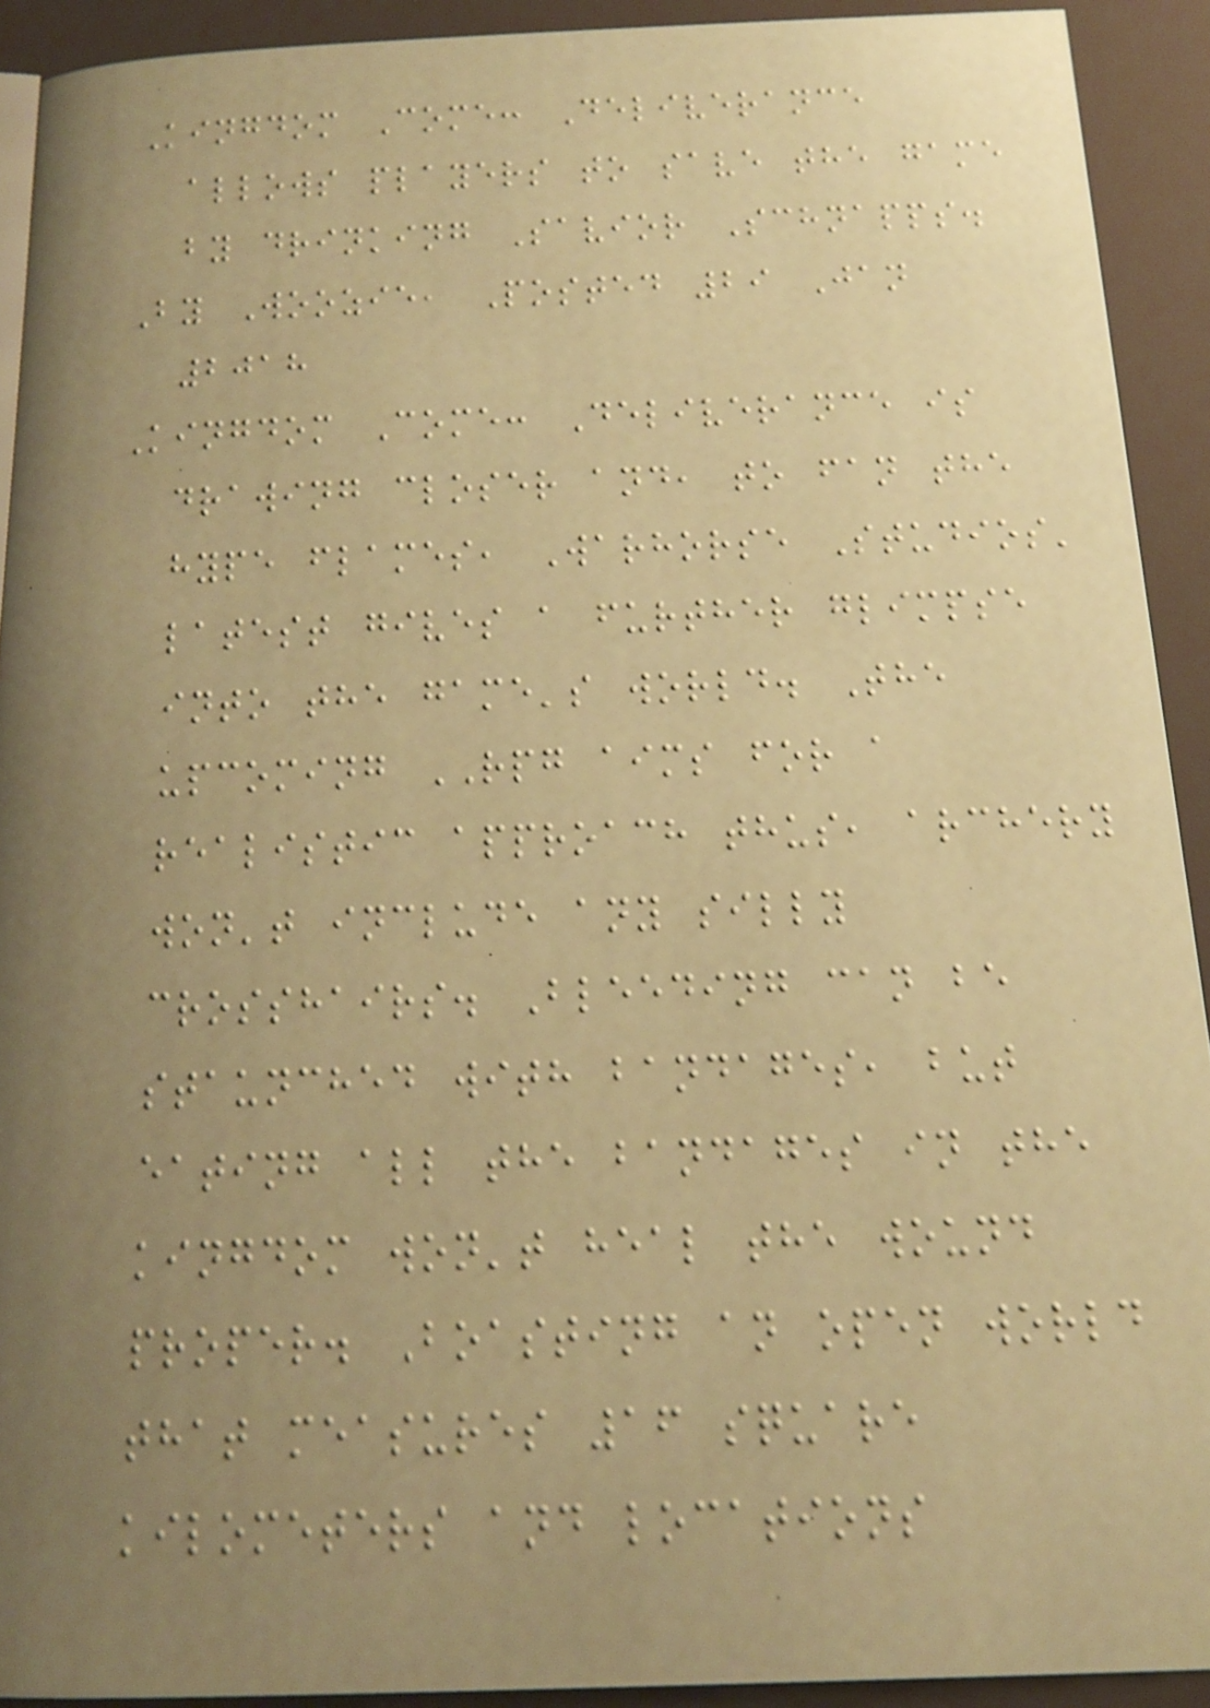Kingdom Come: Deliverance
allows players to save the game
by drinking Savior Schnapps.
By Woozie, Posted 29 Jan
2018
Kingdom Come: Deliverance is
drawing closer and, to fan the
hype flames, Warhorse Studios'
latest gives a further glimpse
into the game's world. The
upcoming RPG aims for a
realistic approach thus, archery
won't include any silly
crosshairs. Bleeding can be
staunched with bandages, but
eating all the bandages in the
kingdom won't heal the wound
proper. Boasting an open world
that measures 16 square
kilometers and locations
